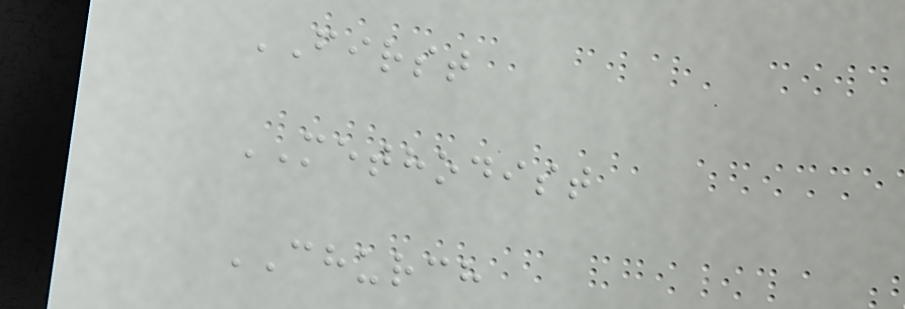FIRST
METHODIST
CHURCH
